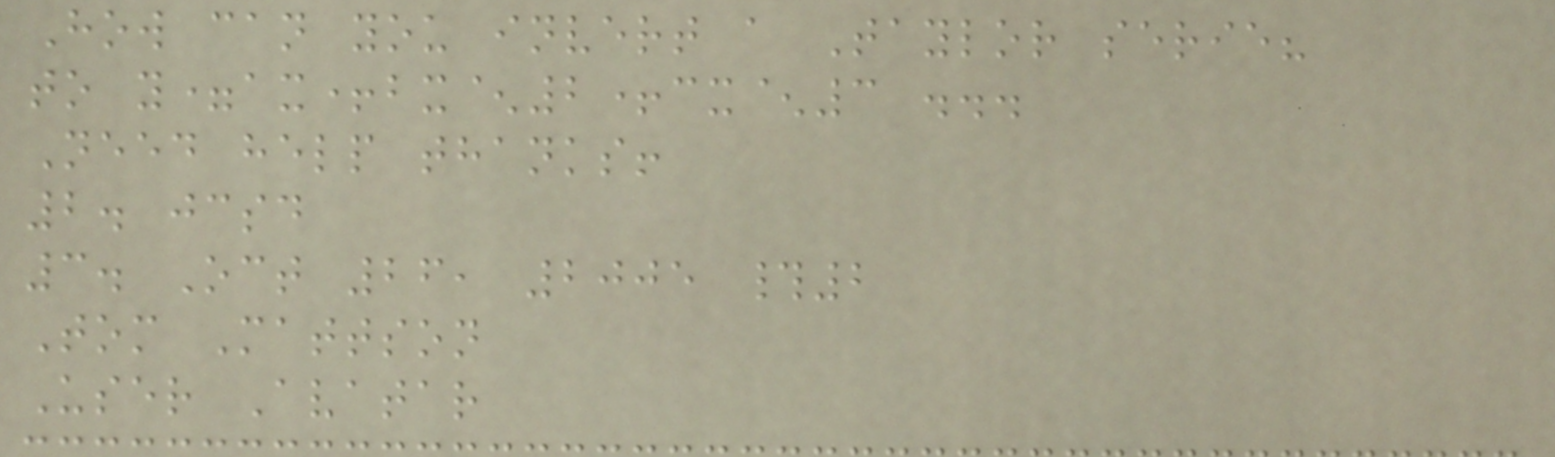How can you invert a Taylor serie?
to y=ax+bx^2+cx^3 ...
Need help thanks!
2. jcsd
3. Oct 26, 2005 #2
Tom Mattson
User Avatar
